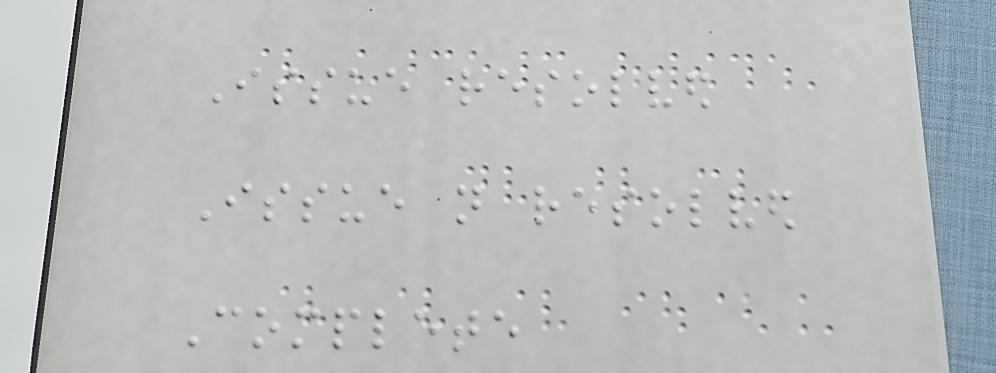Issue resolved
Issue not resolved
Complete
